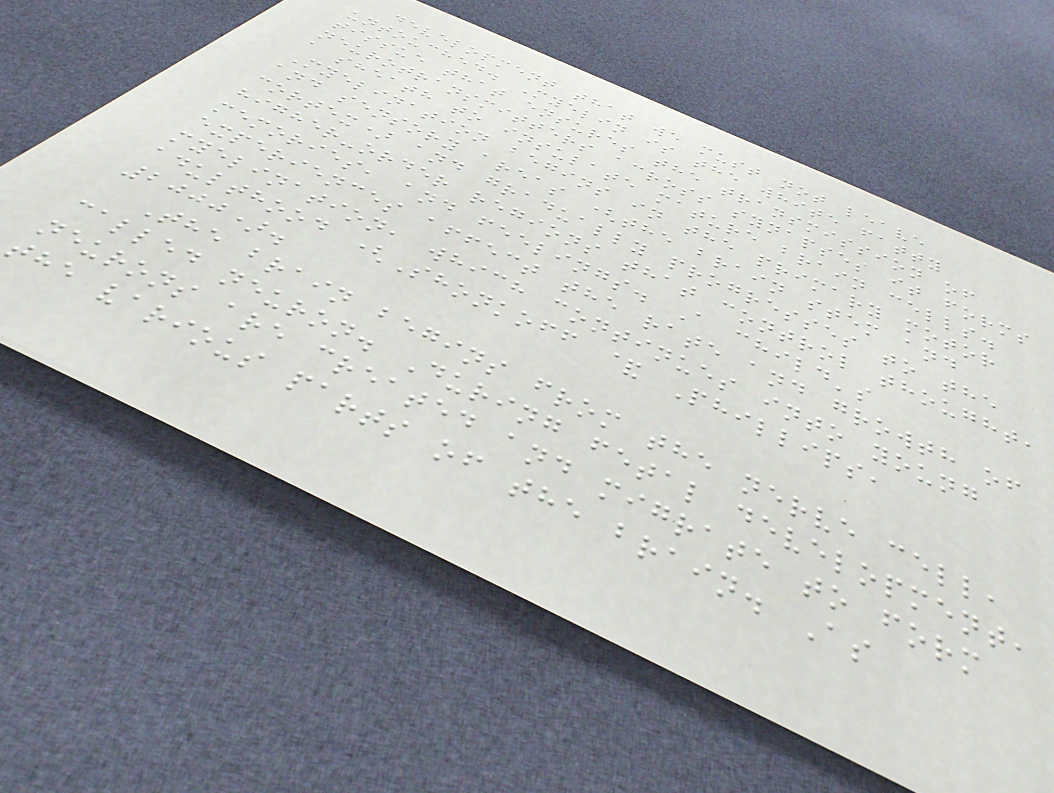development that we must not leave
untouched. Myelin is the white fatty
tissue that ensures the transmission of
neurotransmitters across synapses it forms
a sheath to insulate mature brain cells.
Myelination begins in the primary motor
and sensory areas (the brain stem and
cortex) and gradually progresses to the
higher-order regions that control thought,
memories, and feelings. A child's
experiences affect the rate and growth of
myelination, which continues into young
adulthood (Shonkoff & Phillips,
2000).
The brain begins from the nerve cell,
called neuron. During fetal development,
neurons are created and migrate to form
the various parts of the brain. As
